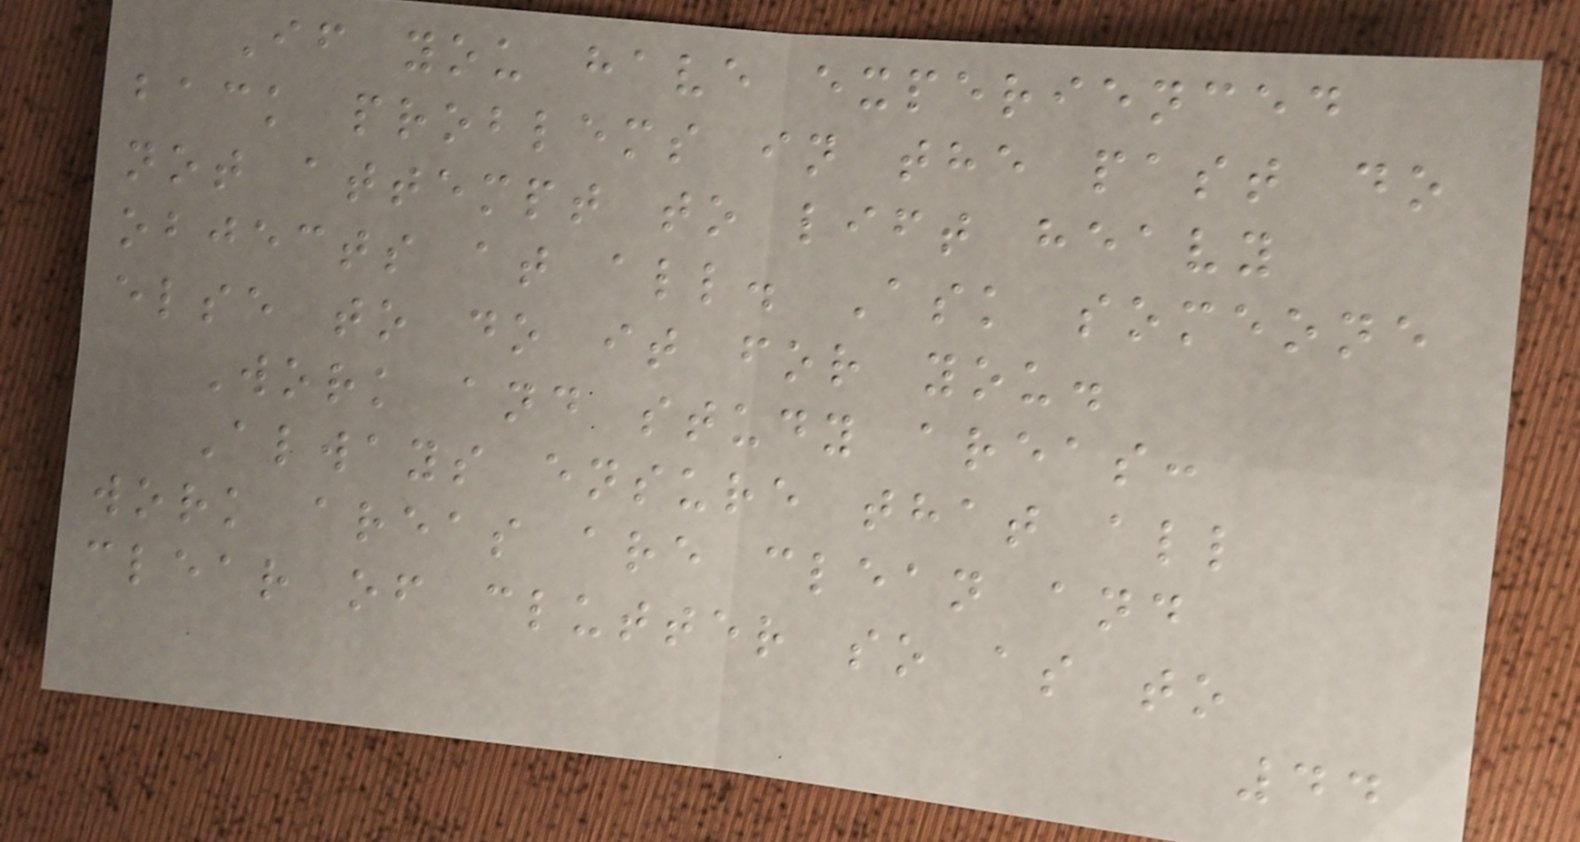If you have experienced
back problems in the past do
not attempt to lift heavy
objects at all. Ask someone
else to do it for you.
Work and study areas:
Always ensure that all
work areas are clean and
clear of clutter so as to
44
